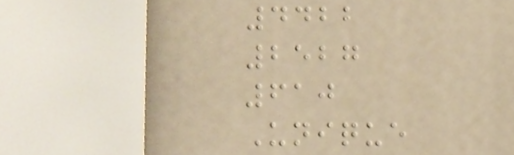4422
2527
610
Unique
